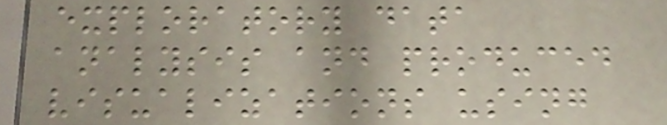exploratory data
analysis and produced
visualizations using
